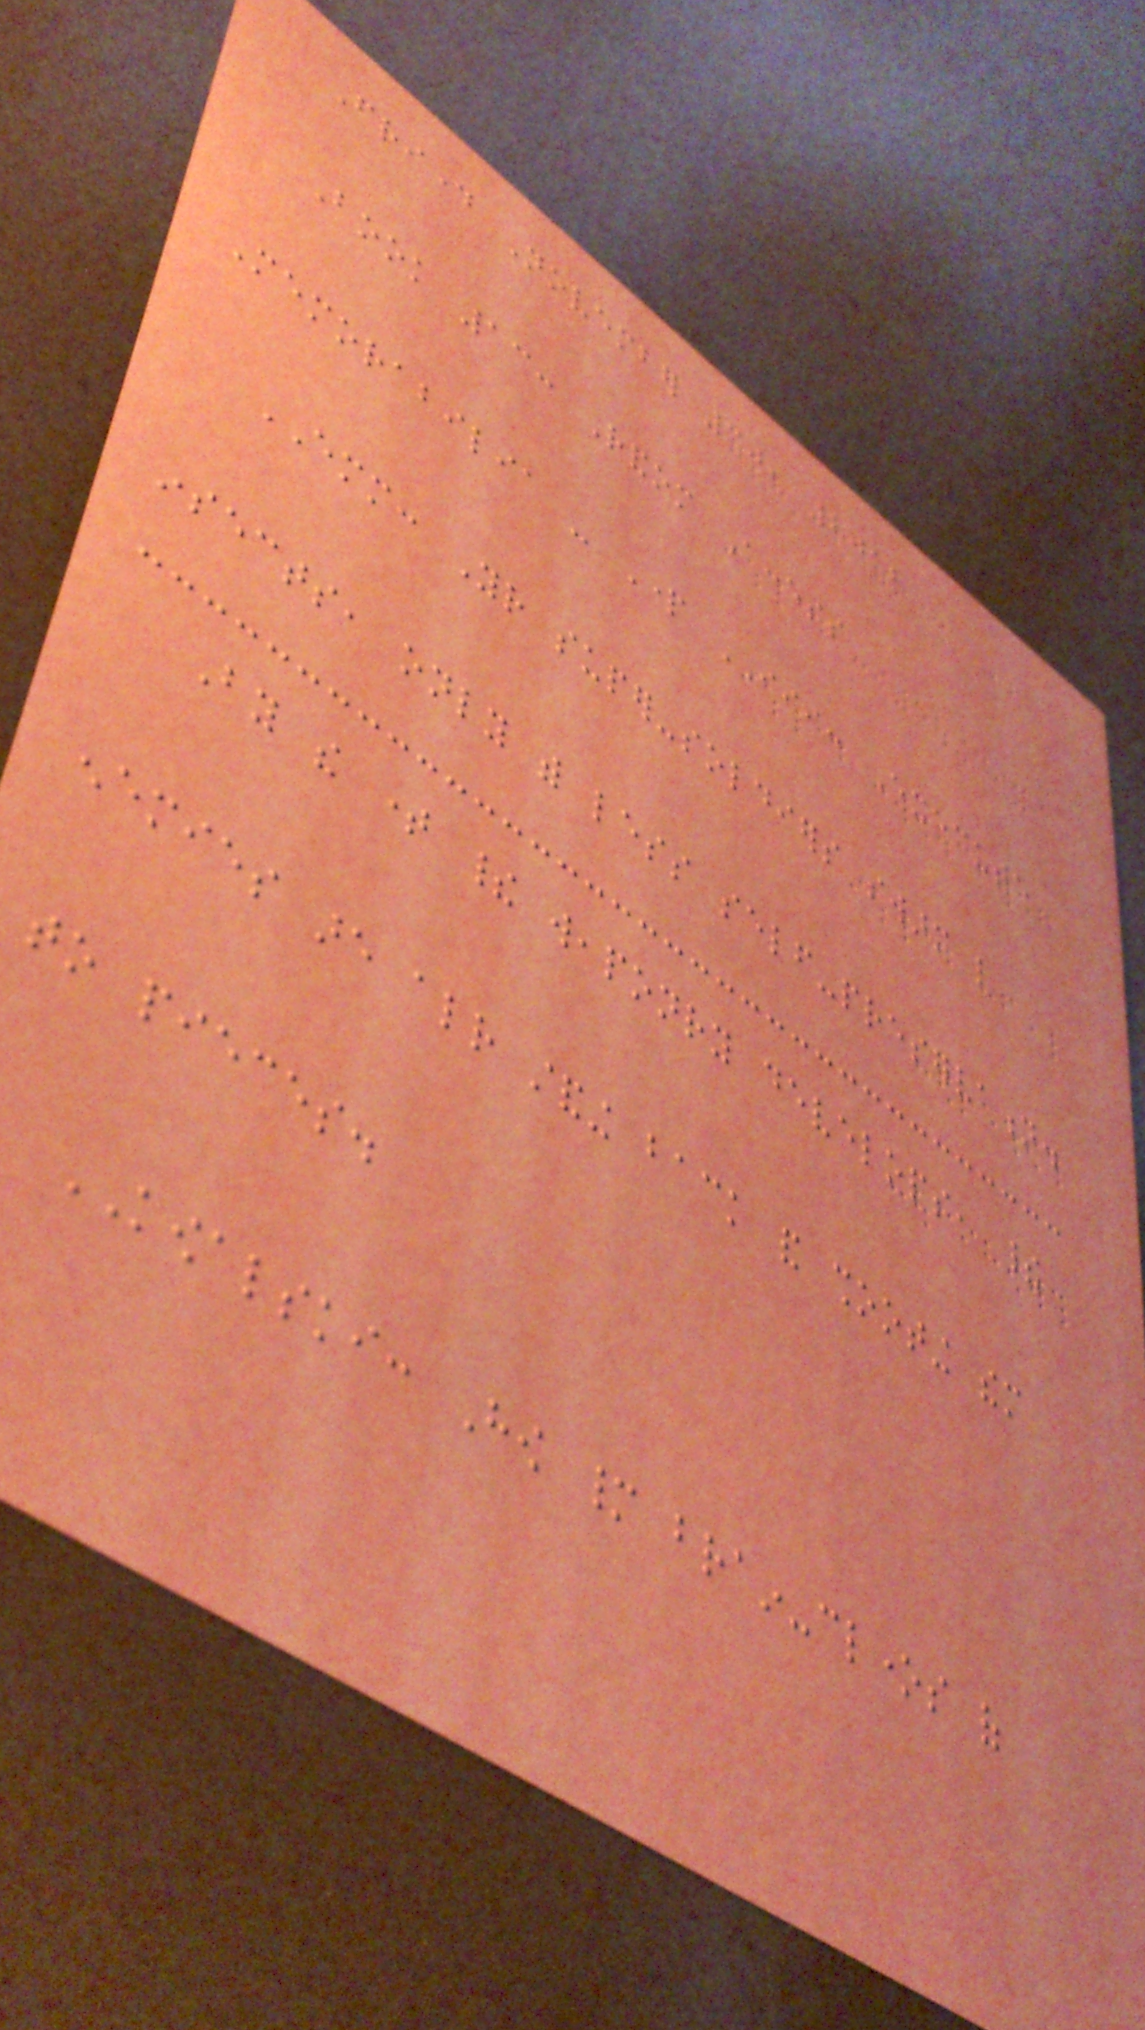Friday November 30, 2012
Book 13: Random Access
Memorabilia - Part III: Execute
EMM: Your super-soldiers swarm like
insects, only with less self-preservation.
By the time their weaponry develops, their
enemies are already standing back and shooting them
to pieces.
KOWALSKI: How many brain-clones of
